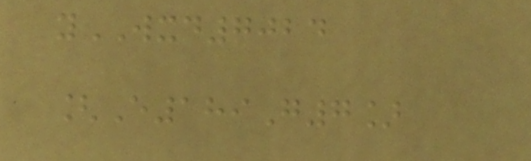yWXD7024
[E189G7]
